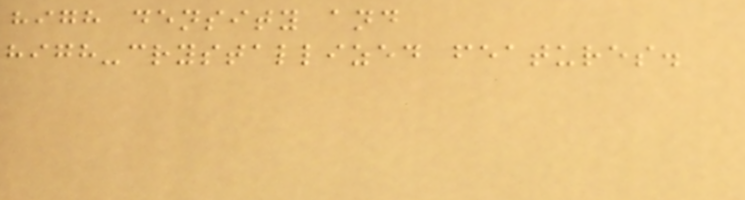high density and
high-crystallized features.
